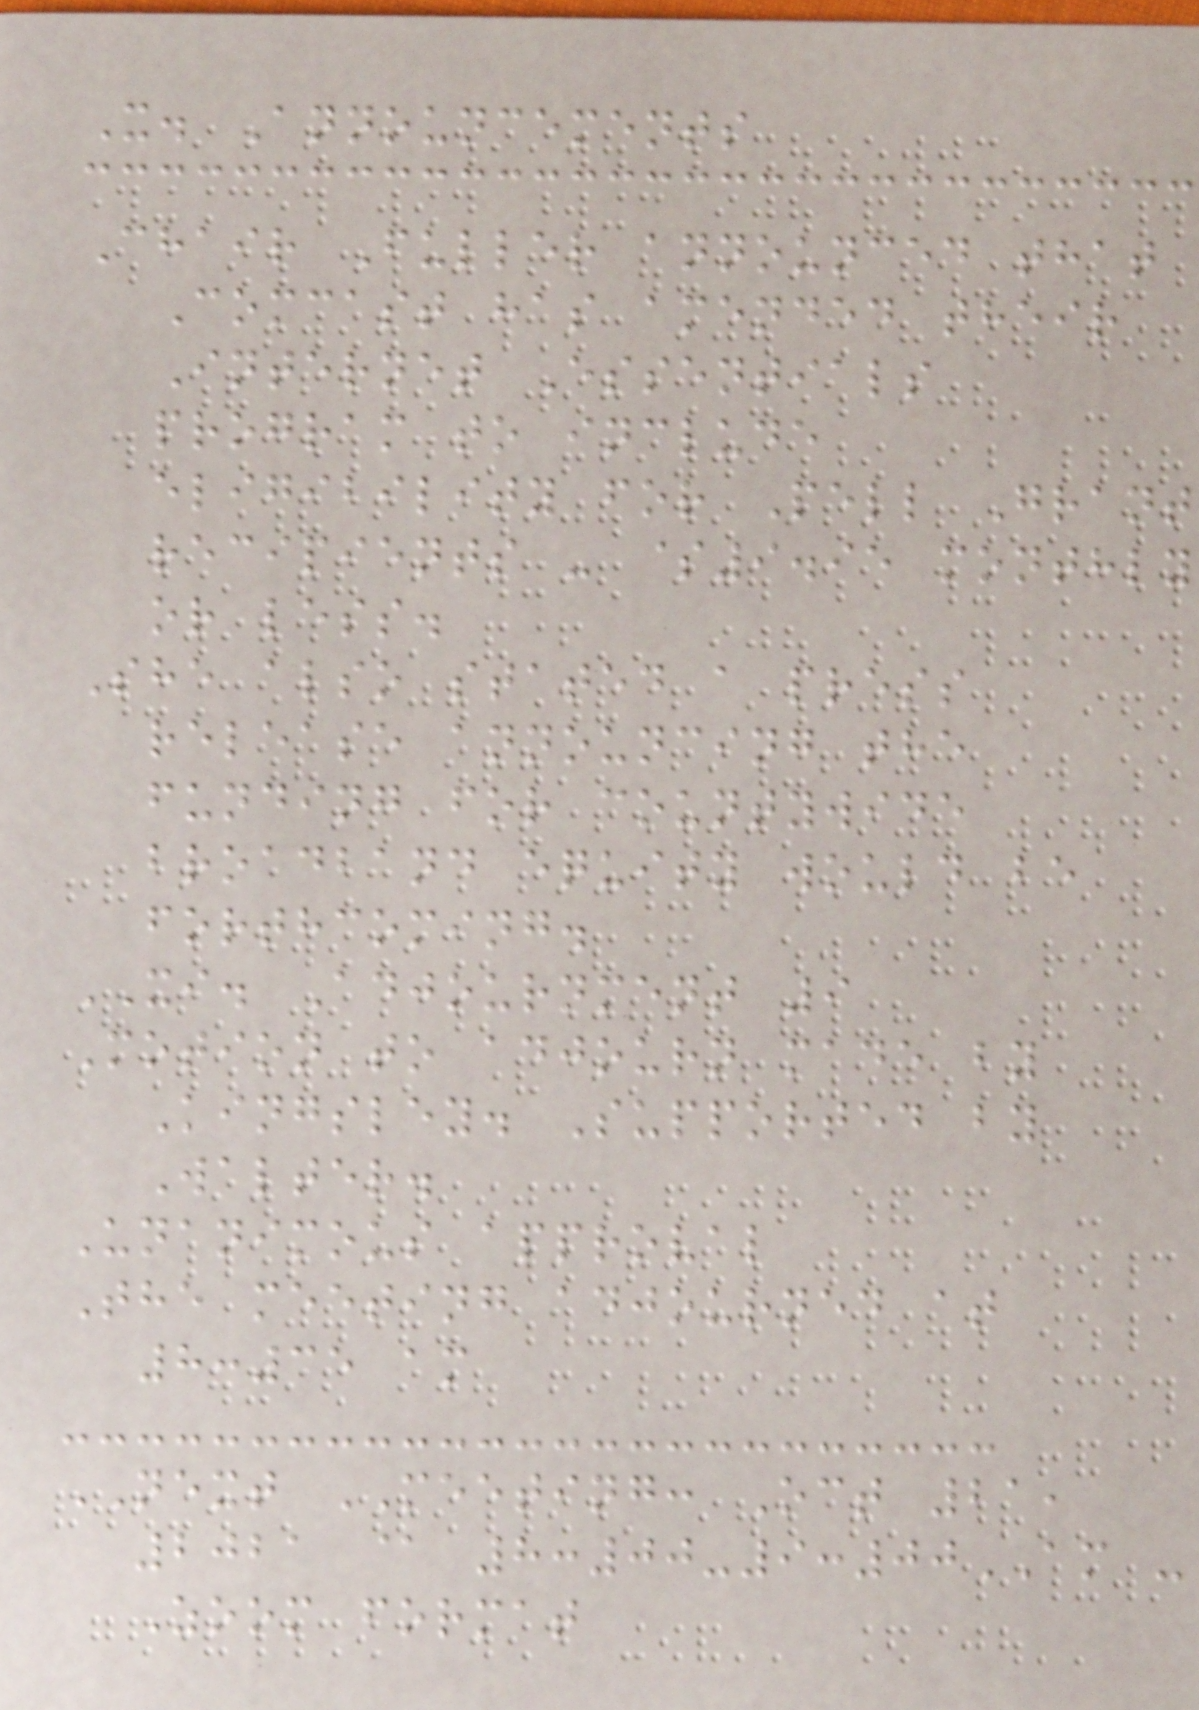X. Announcements
Chair Fuller announced that
Comcast has amended their
Internet Essentials
program to include
eligibility for Pell Grant
recipients - $9.95 monthly
or less.
She also stated a press
release announcing the
funding for countywide
broadband equity would be
forthcoming.
XI. Adjournment 9
Motion to adjourn made by
Kingsley. Supported by
Walter.
Unanimous approval
The meeting adjourned at
8:35 am
NEXT MEETING: Oct 21,
2021 @ 8:00-9:00AM -
Zoom format
